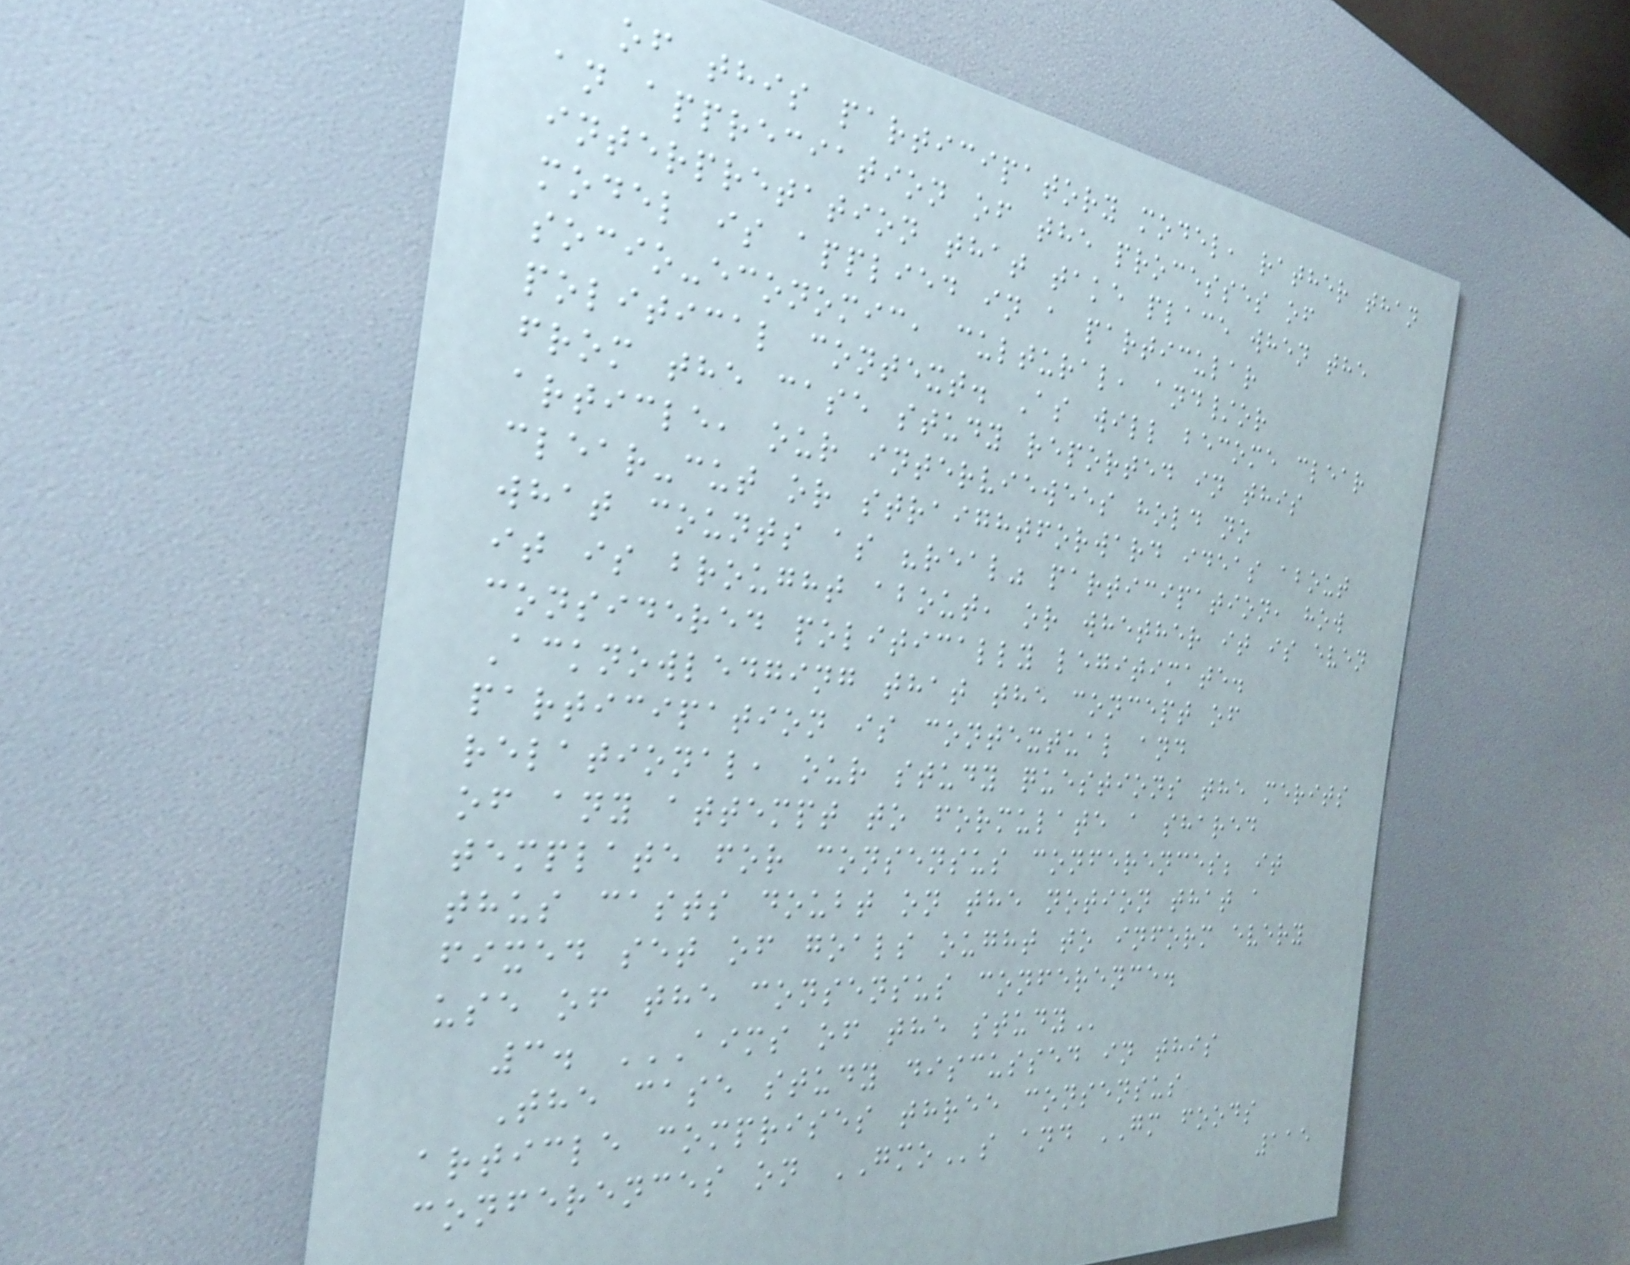of this participatory model, rather than
an appreciation of the processes of
interpretation that take place when the
model is applied in a particular
socio-economic, cultural, and/or
political context. As will become clear
from the case study reported in this
article, our interviewees hold no
clear-cut or straightforward ideas about
what counts as "real" participation, how
it is brought about, or whether it is even
considered politically legitimate.
Acknowledging that the concept of
participation is contextual and
relational, our study questions the merits
of any attempt to formulate a shared
template for consensus conferences; it
thus casts doubt on the notion that a
fixed set of goals ought to inform every
use of the consensus conference.
3. AIMS OF THE STUDY
The case study discussed in this
article comprises three consensus
conferences on GMOs and GM foods
115
